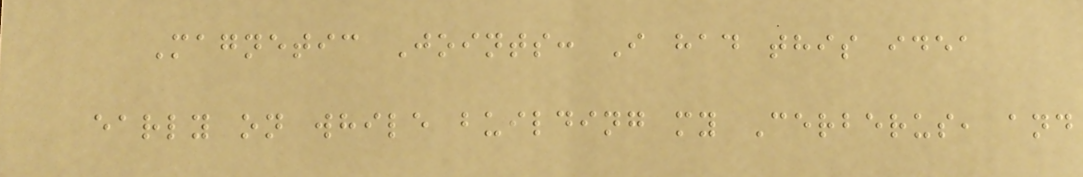Magnetic Joints: I had this idea
early on while building my Cerberus, and
